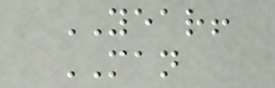YEAR!
MAN
